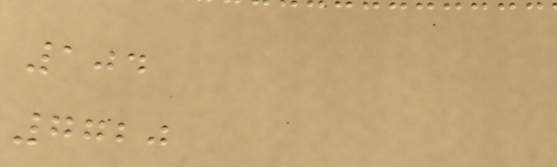104
7720
